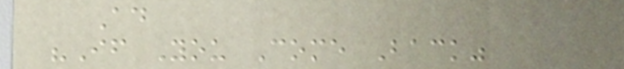Ad
"If You Come Back"
